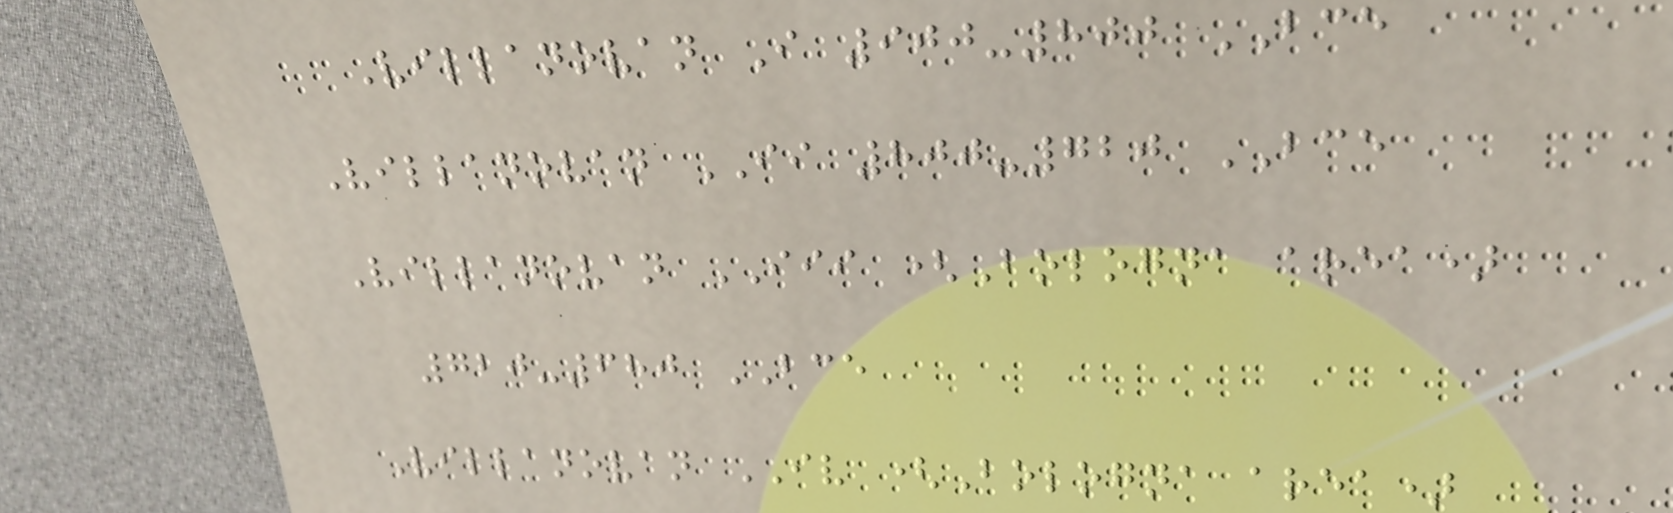Villanovan I 900-800 BCE
Villanovan II 800-720 BCE
Villanovan III (Bologna area)
720-680 BCE
Villanovan IV (Bologna area)
